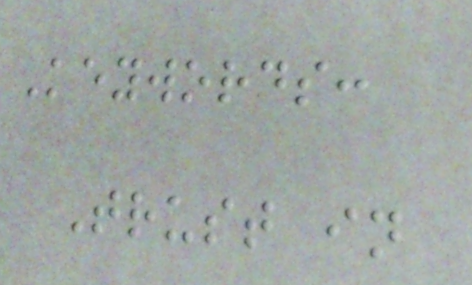Keywords:
Trust in
